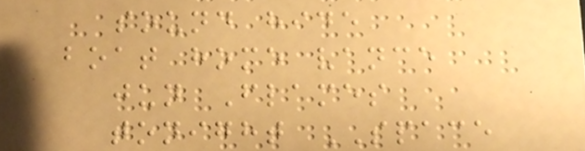sound hide
boat home vance
jun Flames
tonight SPACE
